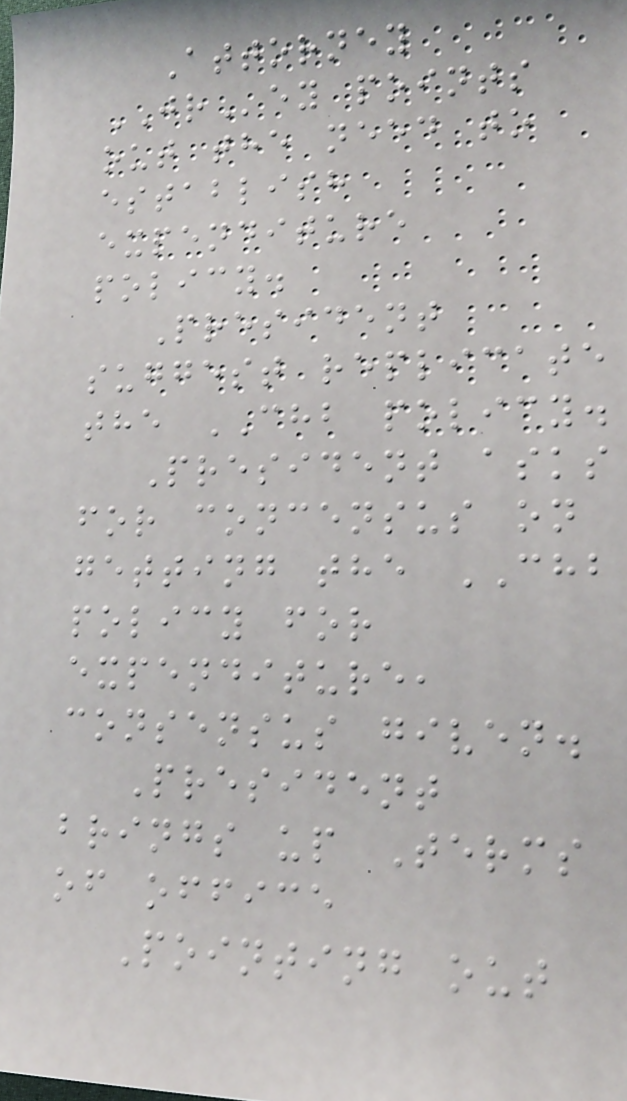Attorney
JRey points
out the need to
establish
expenditure
policy.
President
suggest replicate
the CHB policy.
President asks
for concensus on
getting the CHB
policy for
expenditure,
consensus given.
President
brings up Terms
of office
Pointing out
